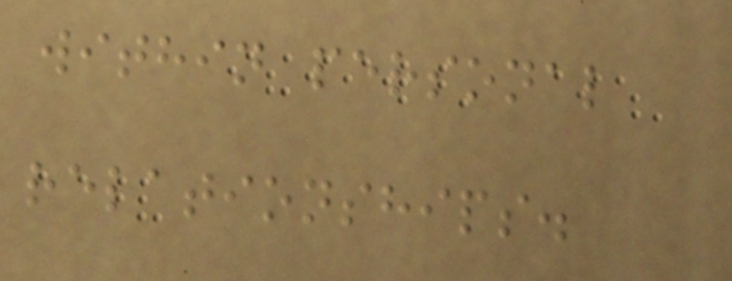within personal
relationships.
